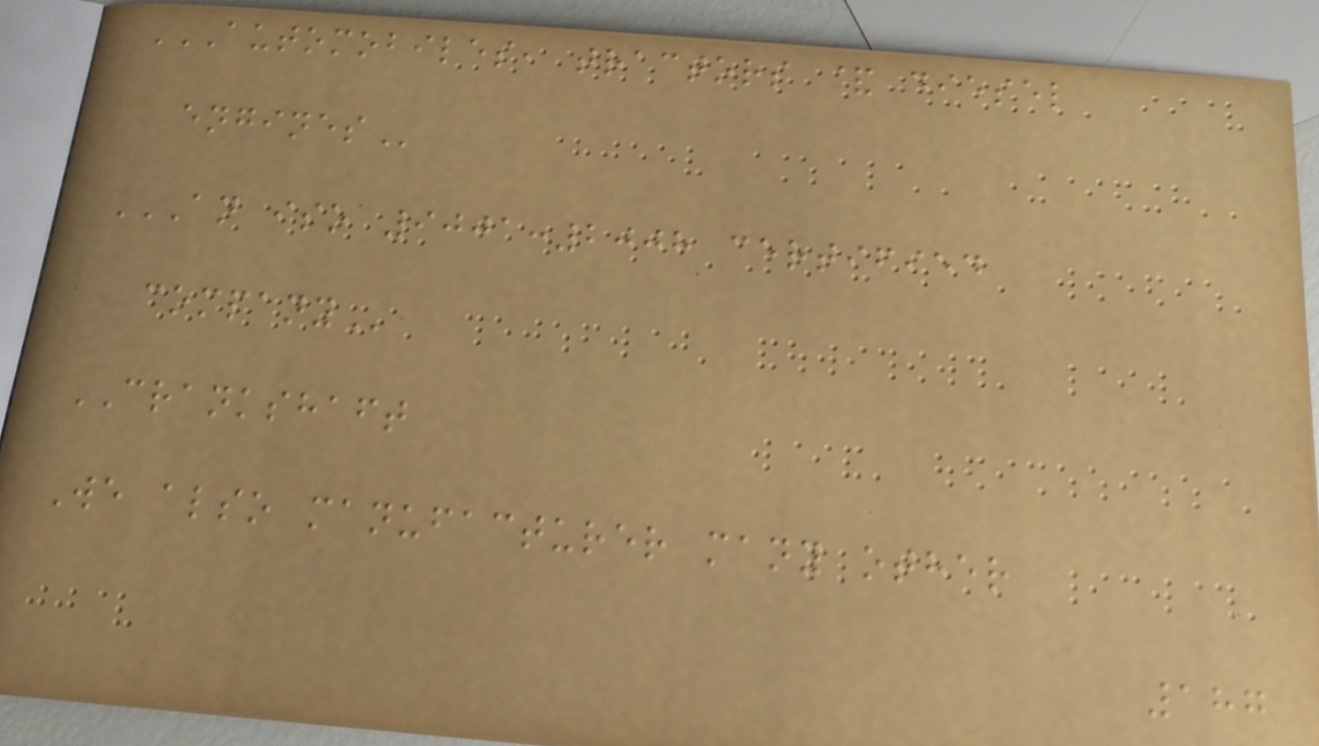AUTOMOBILES, TRACTORS & DIESEL
ENGINES
AN ISO 9001:2008 CERTIFIED
COMPANY
CRANKSHAFT
We also manufacturer many other
187
